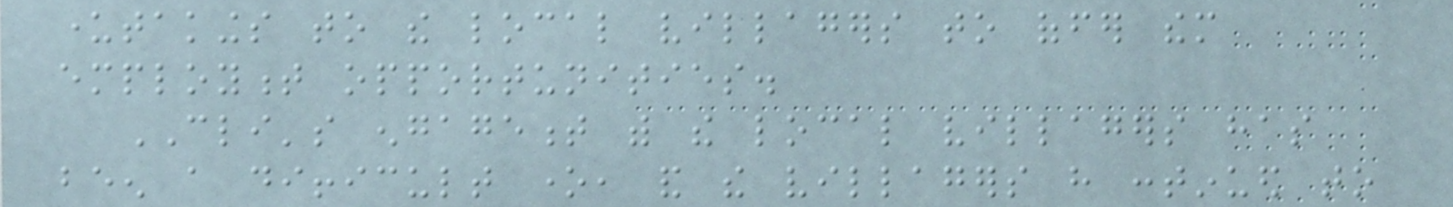undertakings to the local villagers to offer them
employment opportunities.
CLI's engagement with the local villagers has
been a difficult one, and the villagers have continued to
